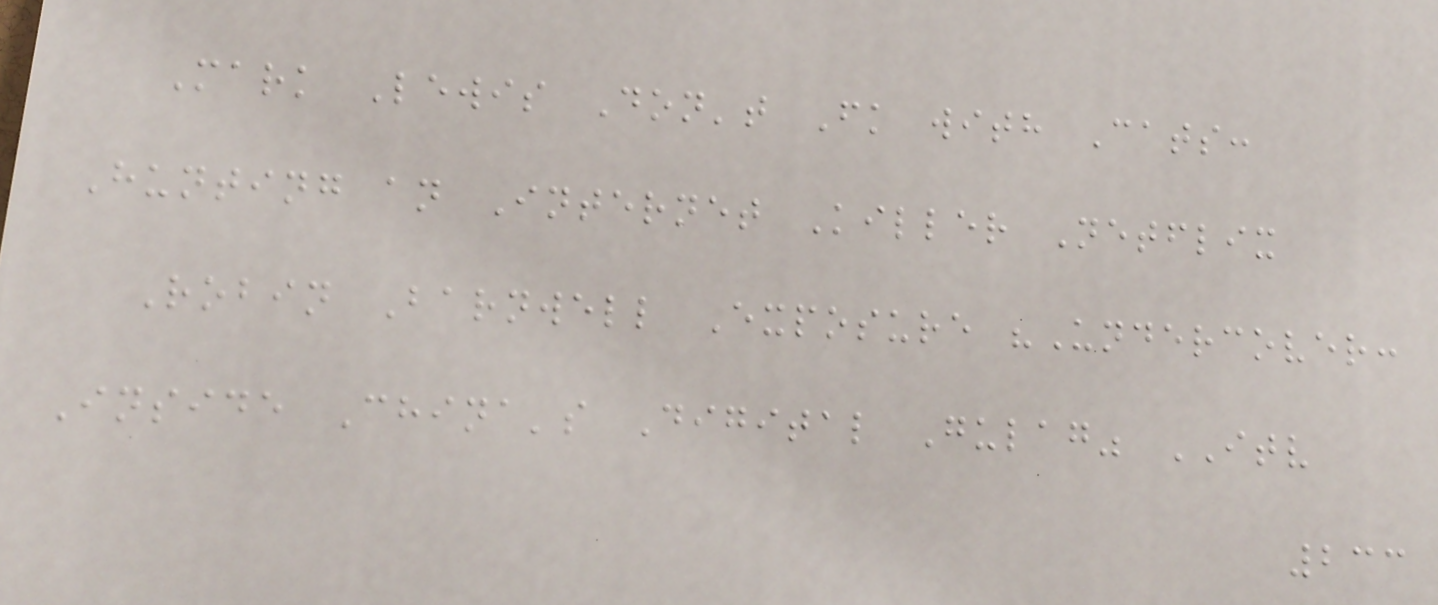Mark Lewis Don't Fk with Cats:
Hunting an Internet Killer Netflix
Robin Barnwell Exposure "Undercover:
Inside China's Digital Gulag" ITV
233
